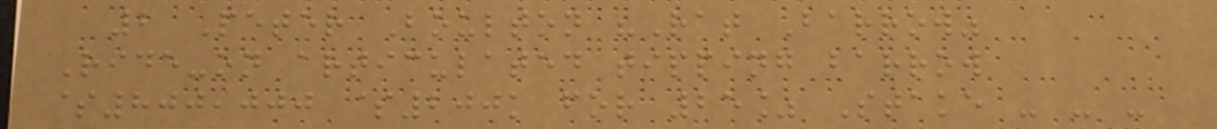2 Peter Boulton "Rat Barrow"
Ride-on articulated tipping barrow
$800,000 $200k for 25% Stake - - -
